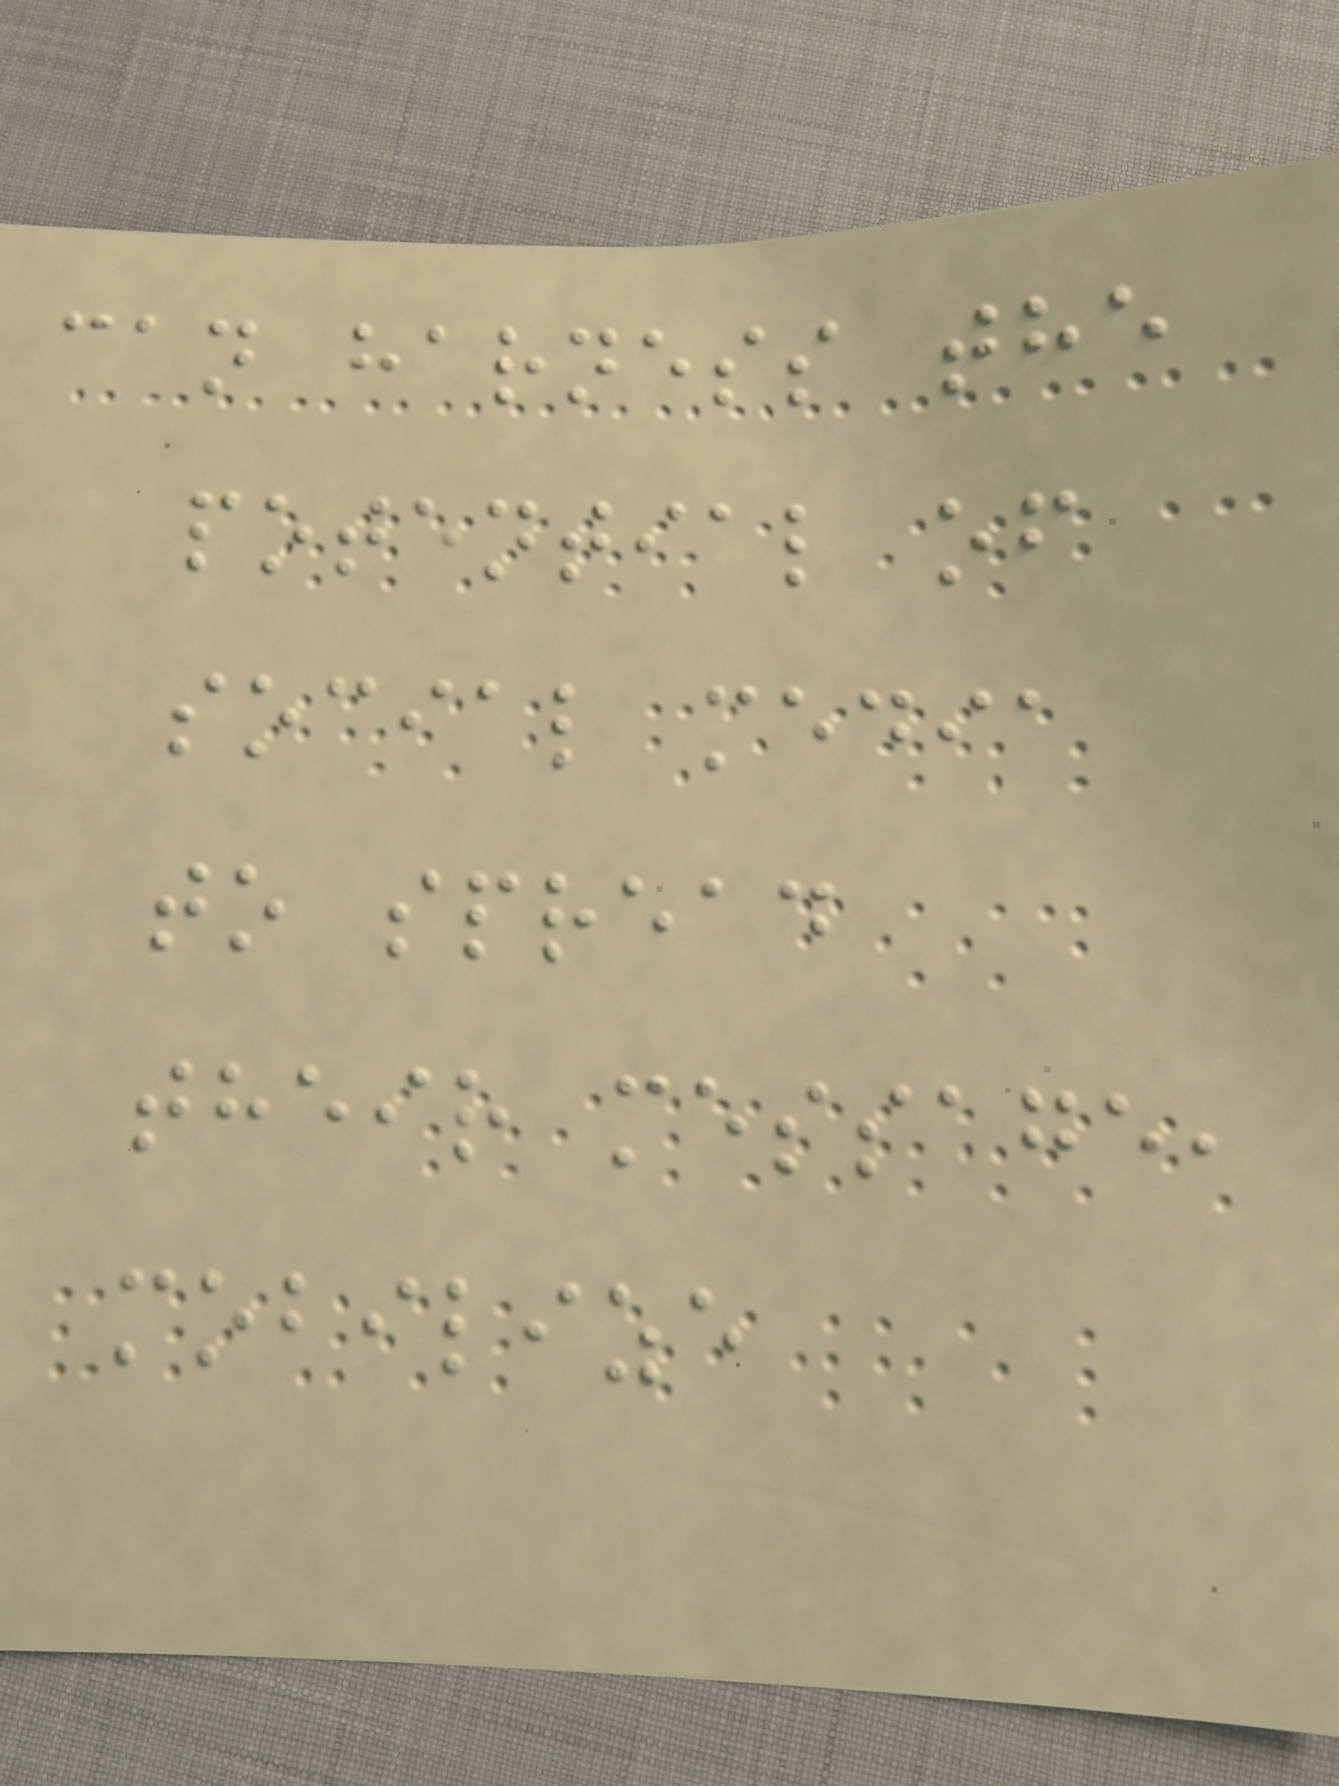can harness the
potential of
social media
to spread
their message,
mobilize
